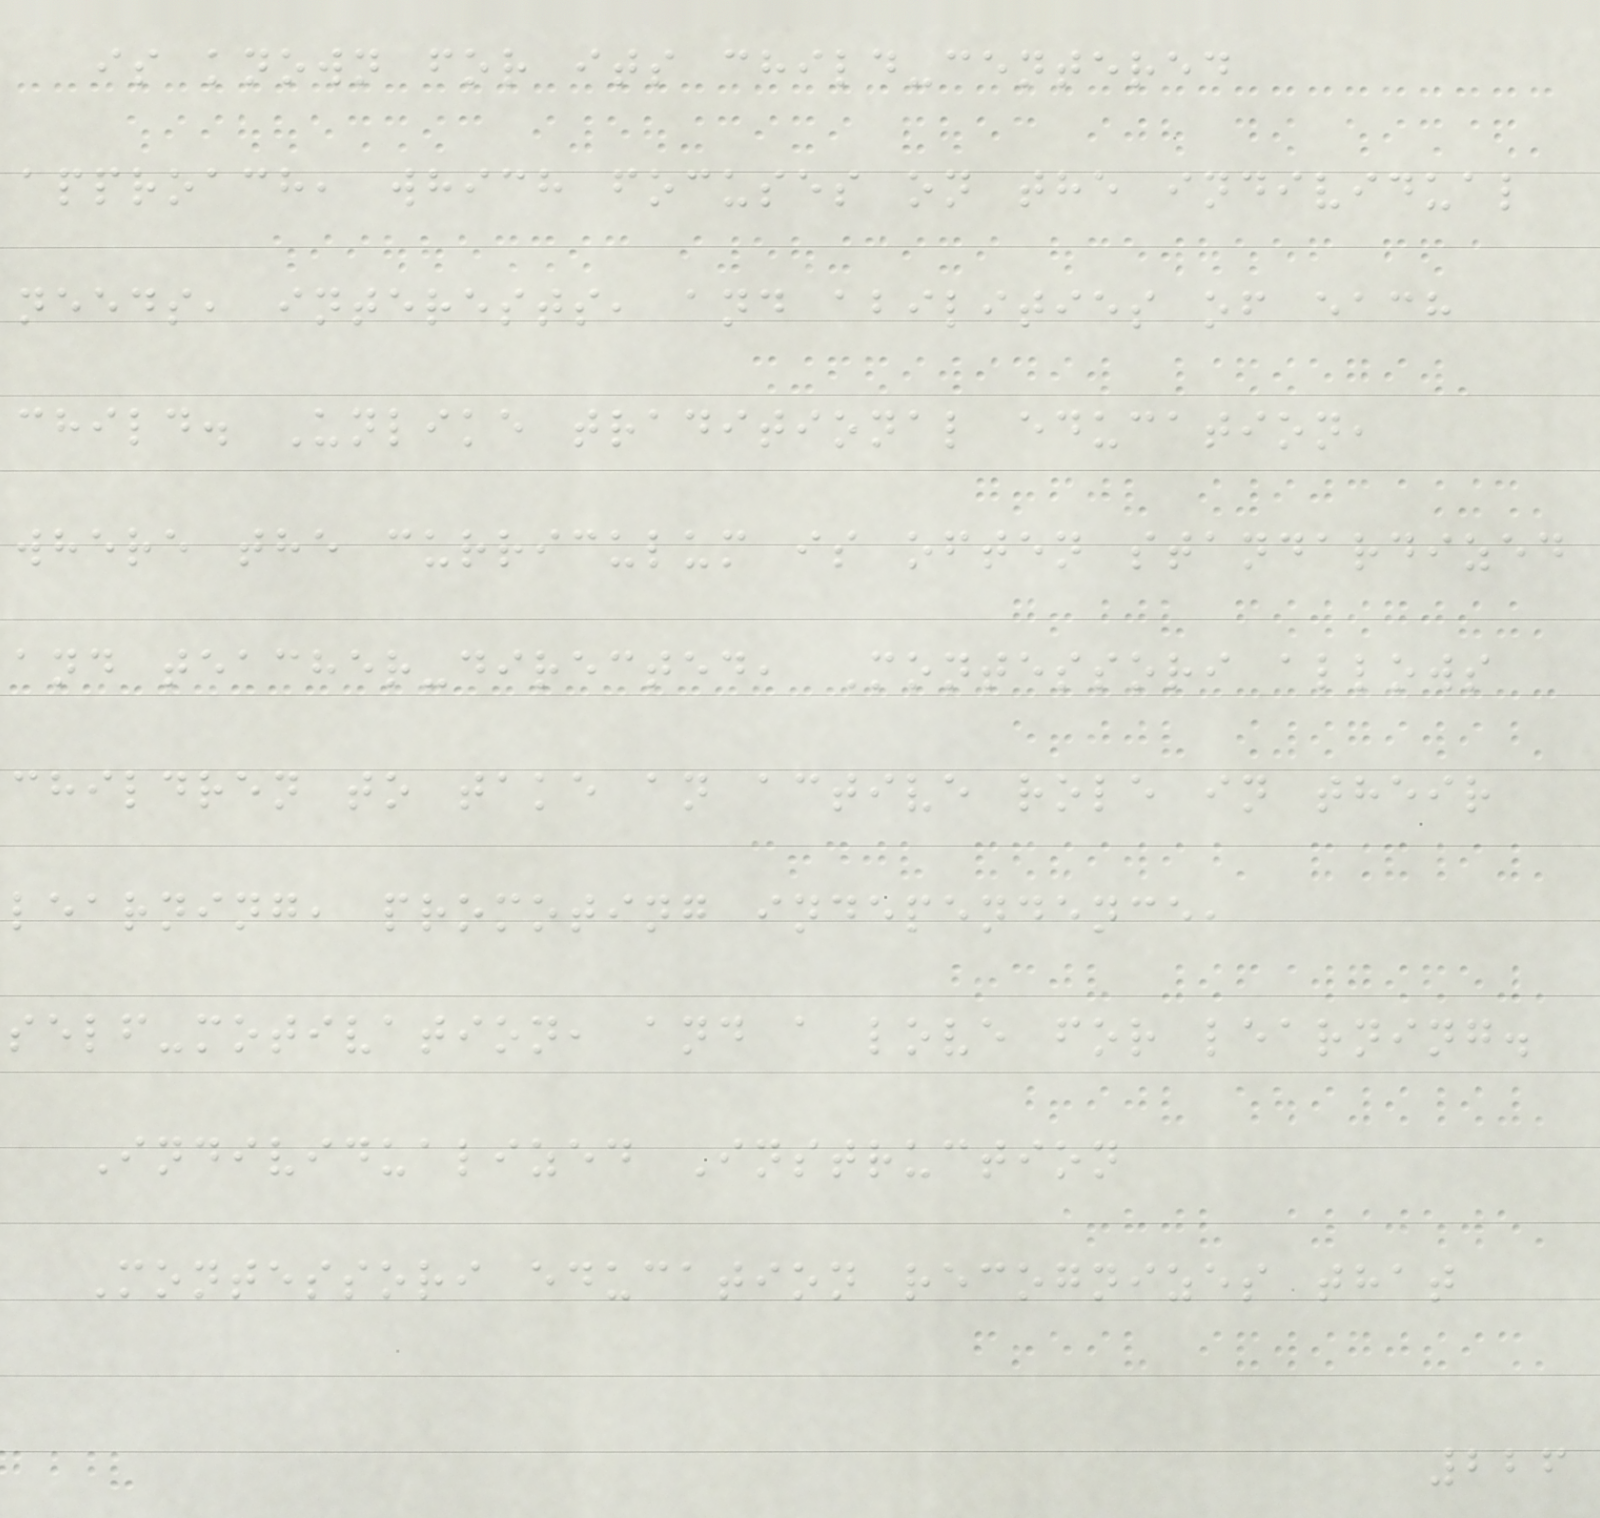is known for its child-centered
approach, which focuses on the individual
needs, interests, and abilities of each
child. Unlike traditional education,
where the curriculum is often standardized
and teacher-directed, Montessori allows
children to take an active role in their
learning, promoting independence,
self-motivation, and a love for learning.
Individualized Instruction
Montessori education recognizes that
226
